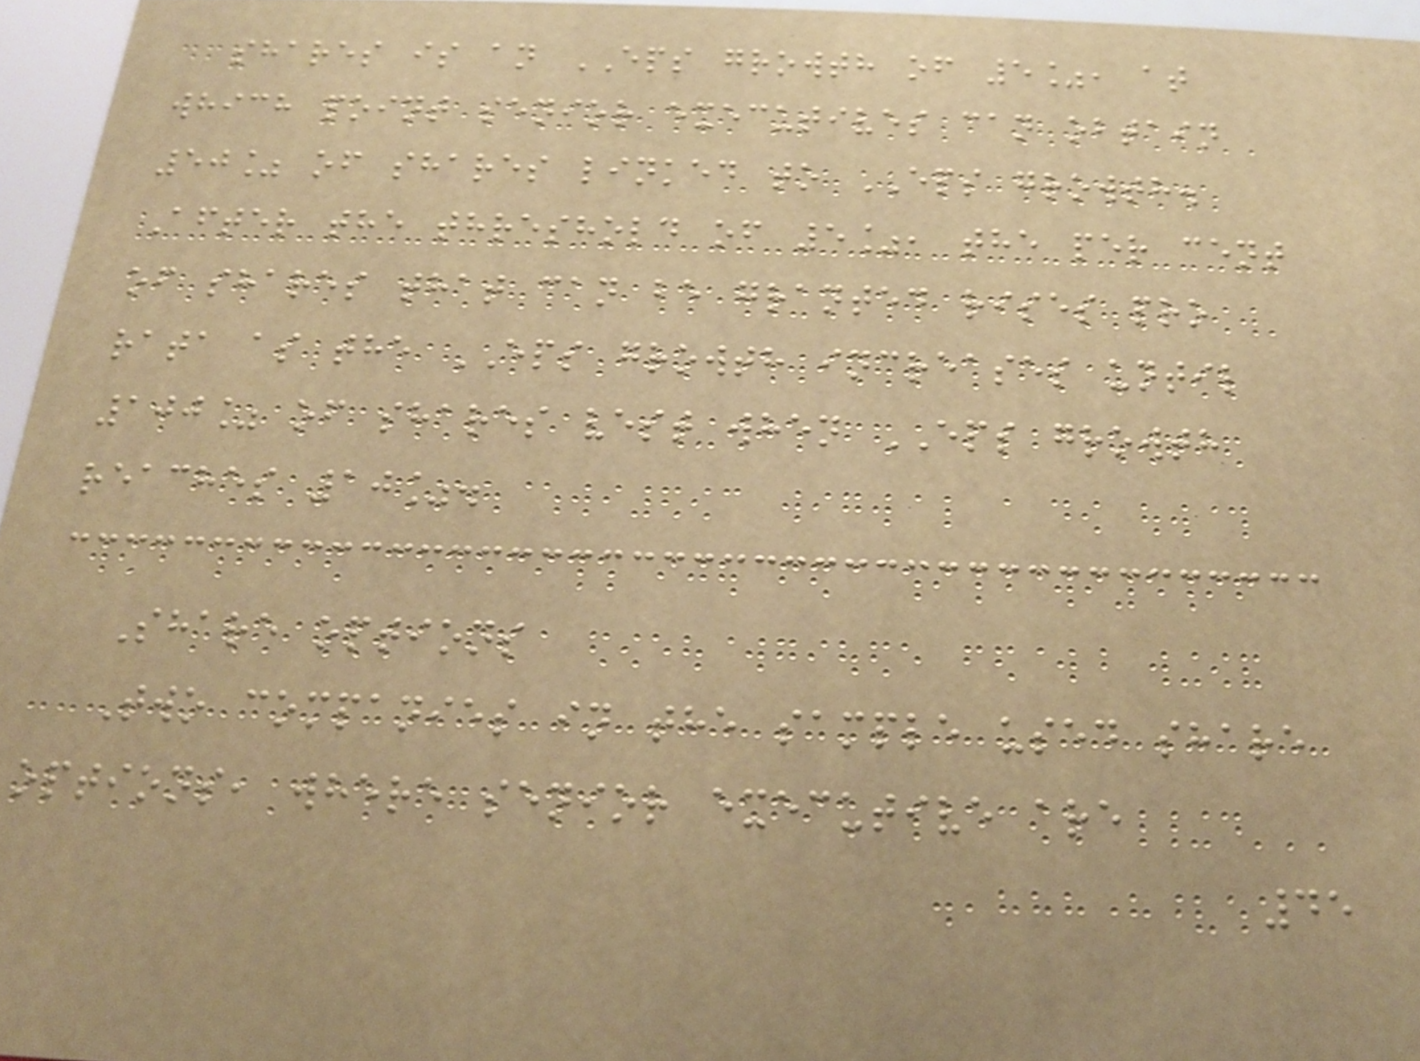shares is an EPS growth of 5%, at
which point senior executives can obtain
50% of shares linked to EPS growth.
After the threshold of 5%, the per cent
of shares that can be granted rises pro
rata as the EPS growth increases until
100% of shares vest when EPS growth
reaches 10%.
Share options
Two companies in the sample used share
options, where senior executive are
45
